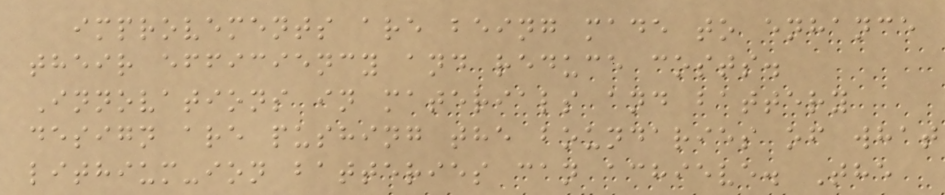improvements are being made to enhance
their efficiency and reduce costs.
Innovations in materials and battery
design are pushing the boundaries of what
lithium-ion batteries can achieve. The
